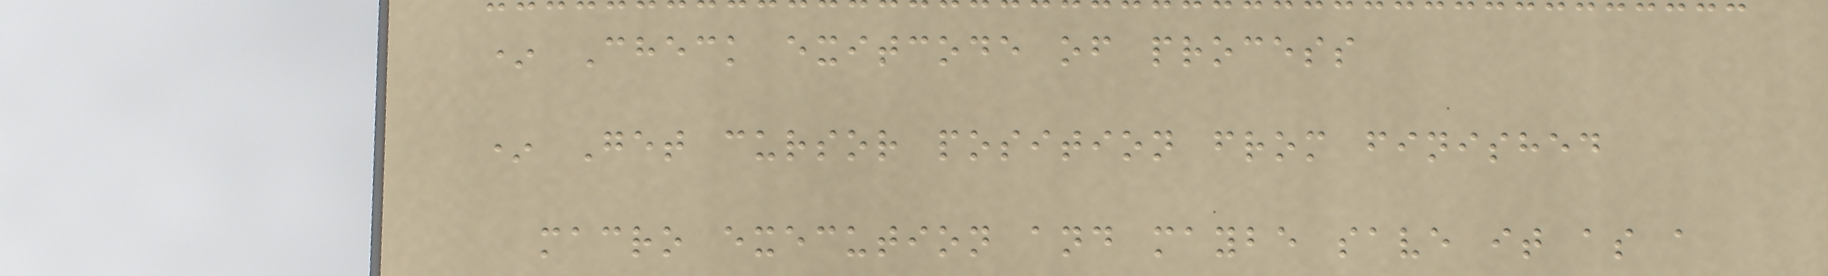* Check exitcode of process
* Get cursor position from finished
macro execution and maybe save it as a
